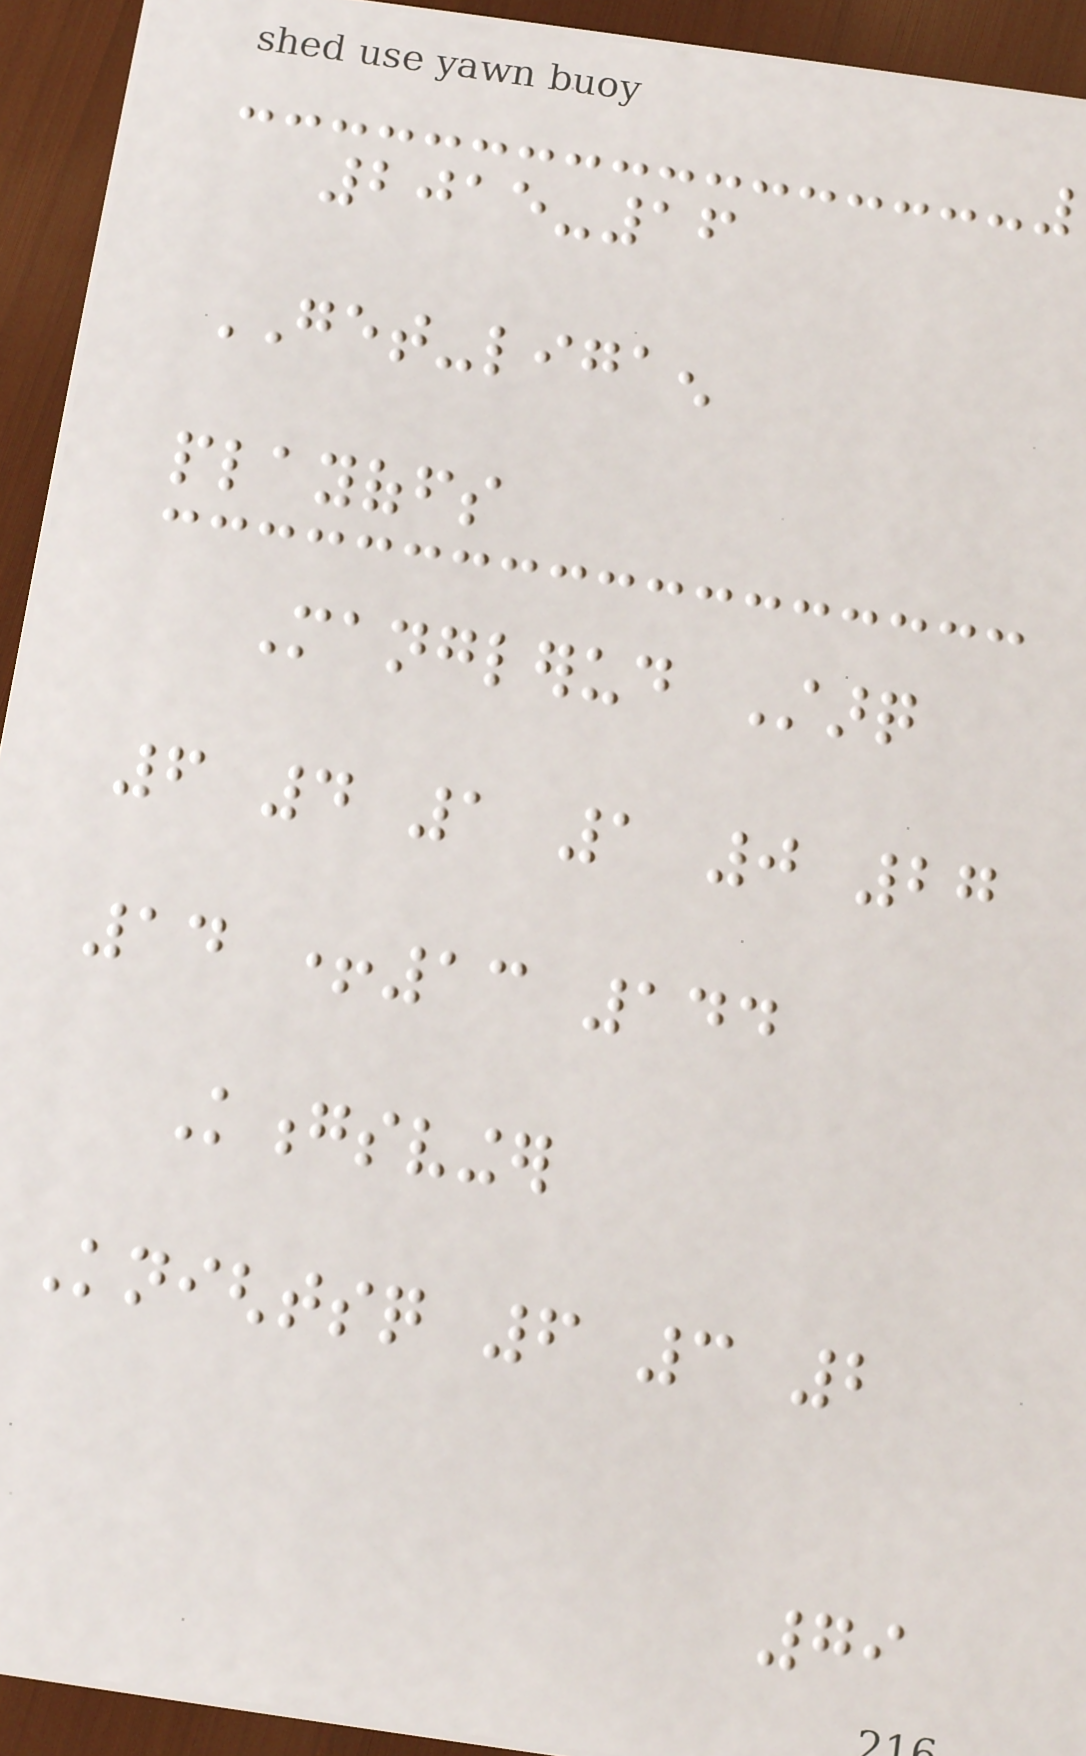2015-16
GET-ligaen
playoffs
Manglerud Starq
6 4 1 1 0 27
14 +13 144
Kongsvinger
Knightsq 6 3 2
79
